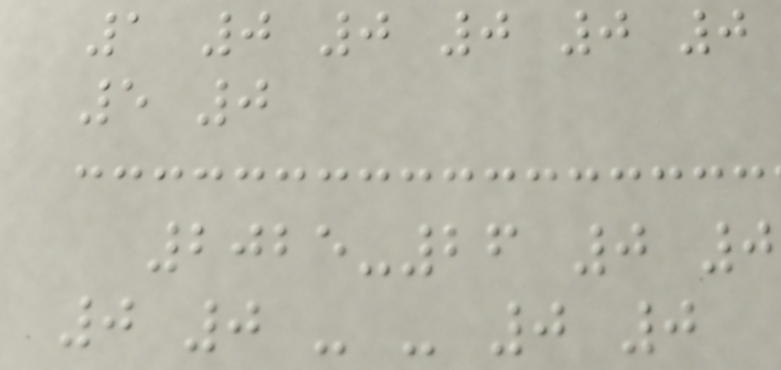1 0 0 0 0 0
5 0
2025-26 0 0
0 0 - - 0 0
